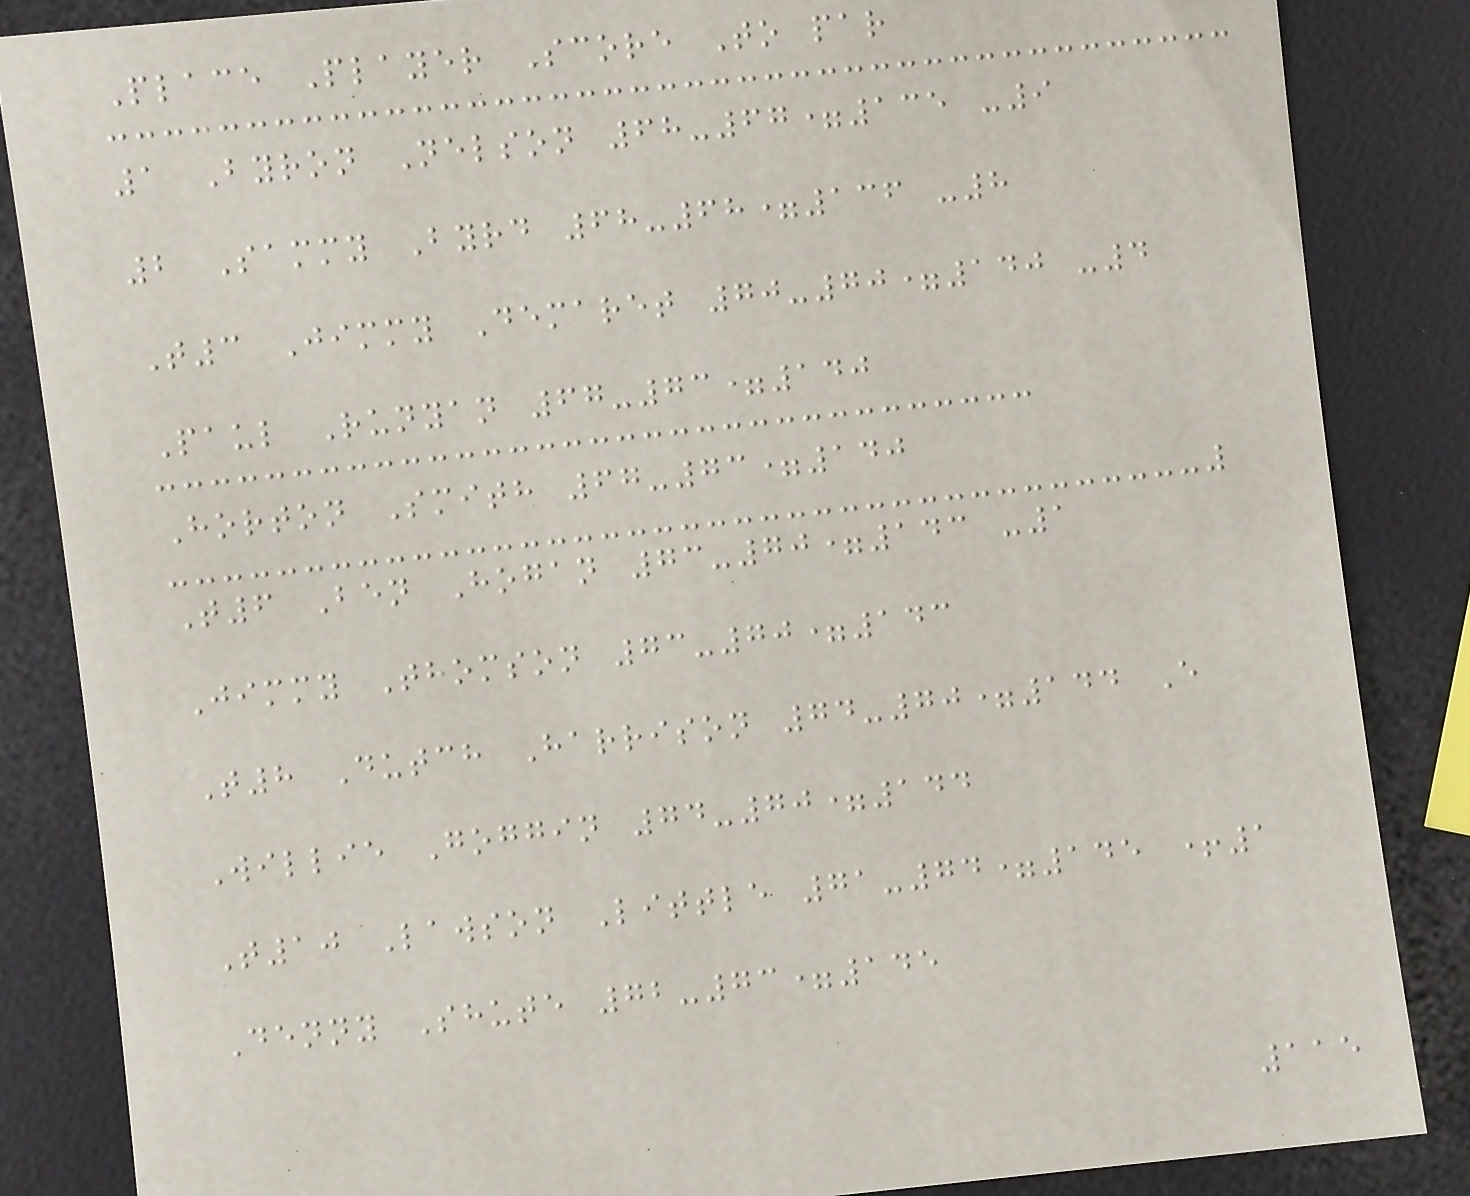Place Player Score To par
1 Byron Nelson 68-67=135 -9
2 Sammy Byrd 68-68=136 -8
T3 Jimmy Demaret 70-70=140 -4
Paul Runyan 67-73=140
Horton Smith 67-73=140
T6 Ben Hogan 73-70=143 -1
Jimmy Thomson 73-70=143
T8 Dutch Harrison 74-70=144 E
Willie Goggin 74-70=144
T10 Lawson Little 71-74=145 +1
Denny Shute 72-73=145
115
